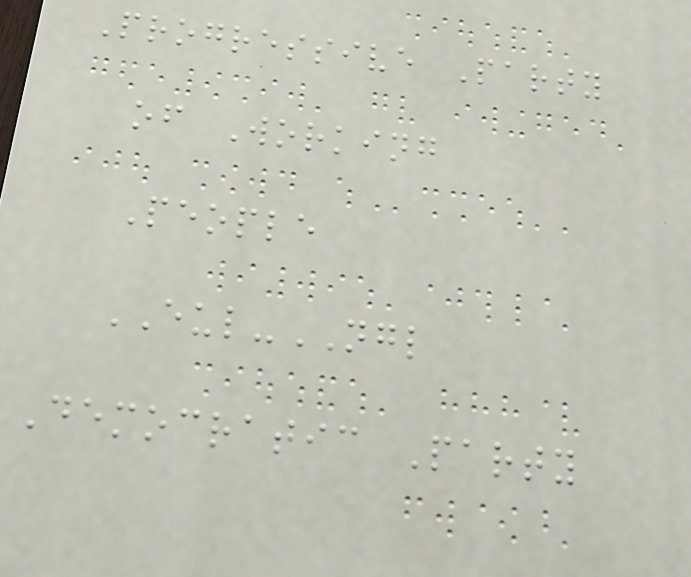Progressive Party
of Working
People
EUL-NGL
Democratic Party
